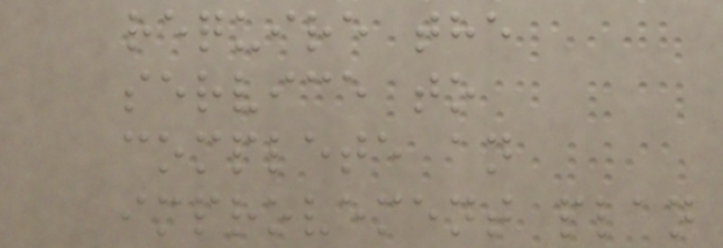require the
service to
complete an
improvement plan
